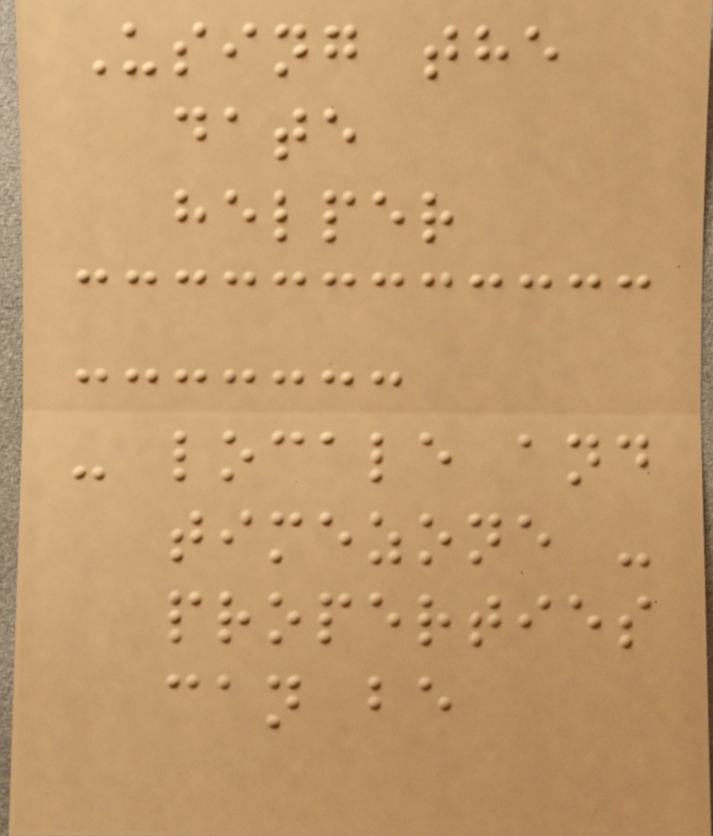Using the
date
helper
- locale and
timezone -
properties
can be
